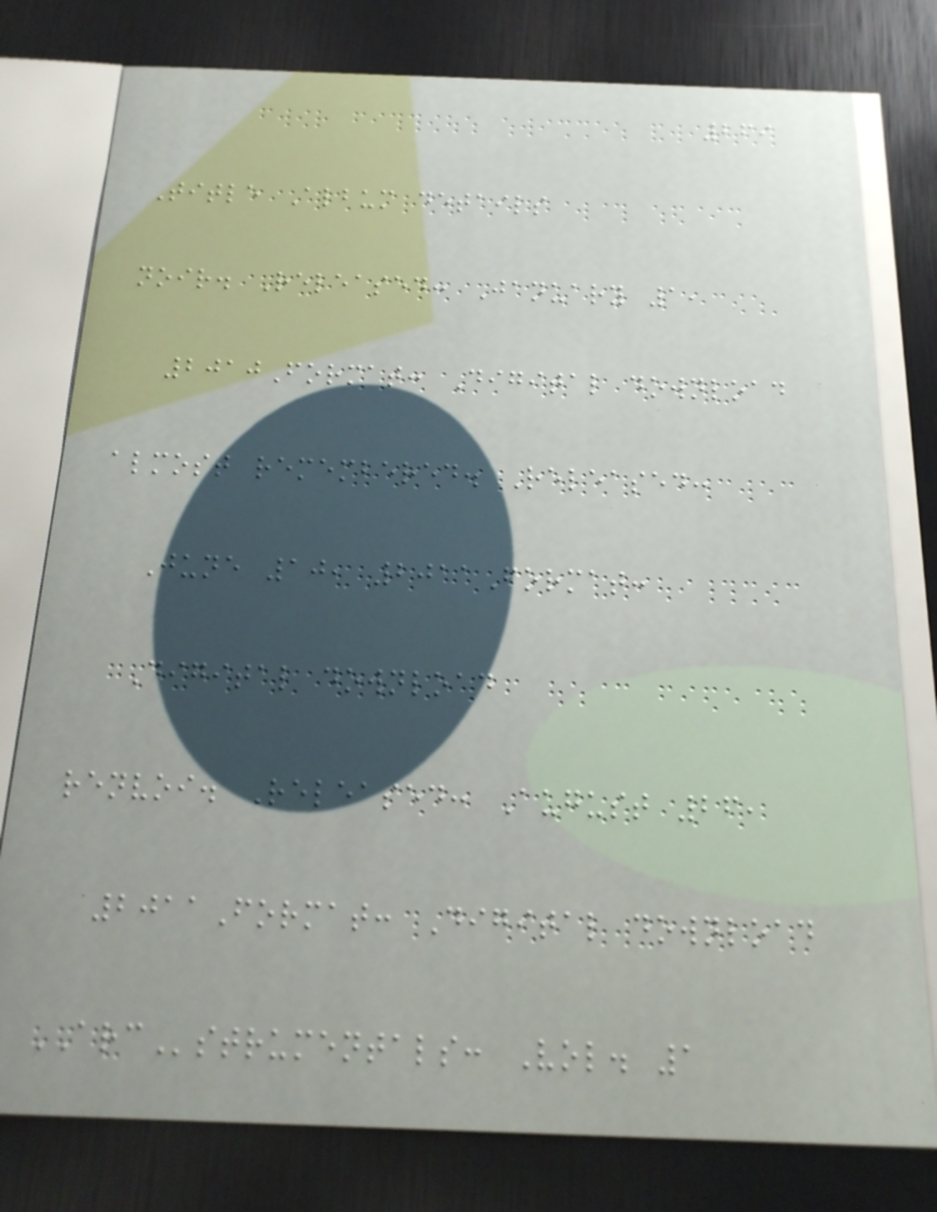269
Title Album details
noir. Released: January 1,
2010Format: Digital download
almost remembered. Released:
June 10, 2011Format:
Digital download
renvoi. Released: August 26,
2011Format: Digital download
ARCstrumentals: Vol. 1
